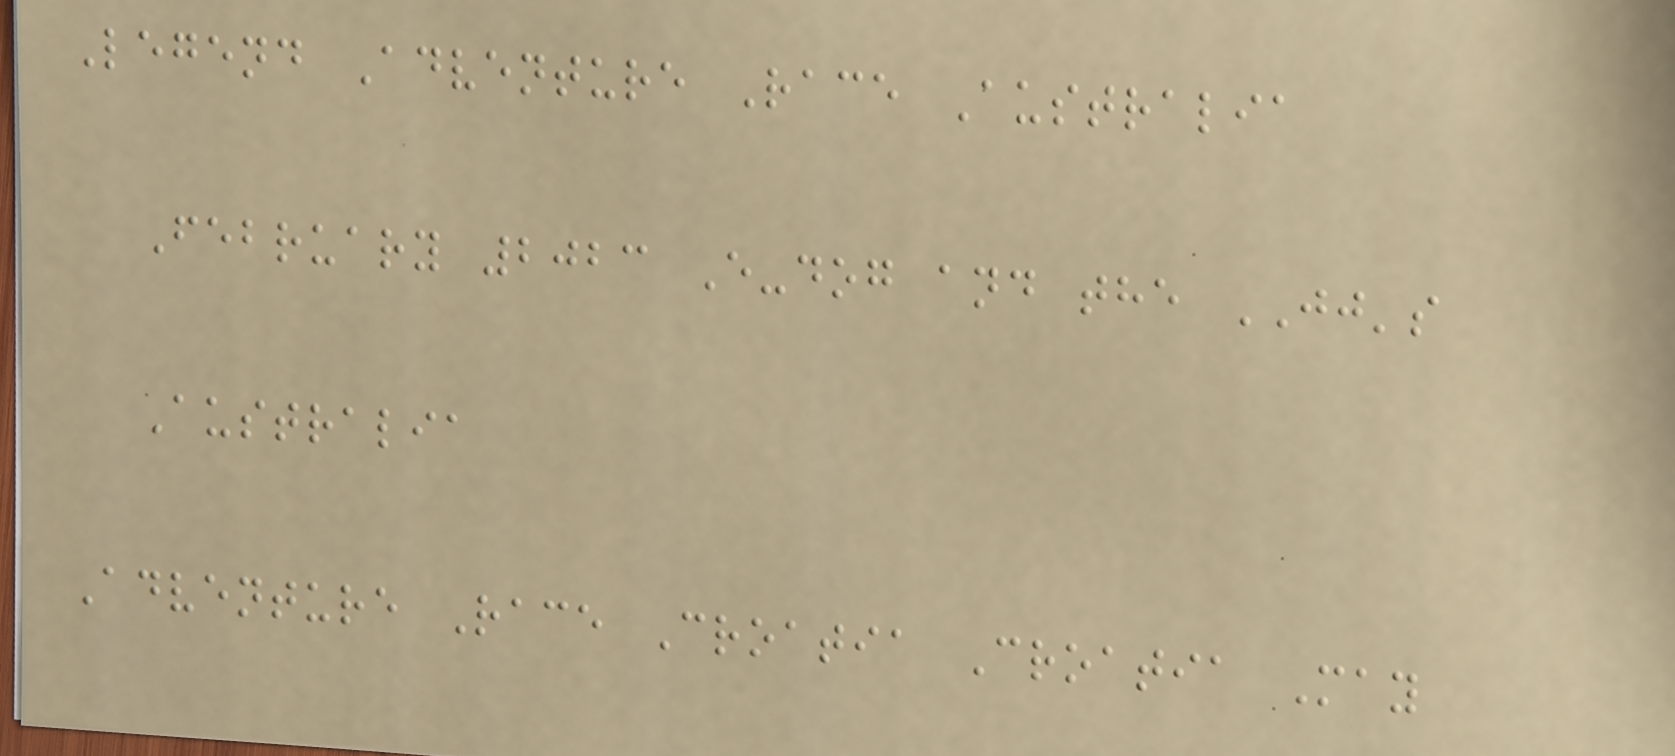Legend Adventure Race Australia
February 2023 E-dog and the JJ's
Australia
Adventure Race Croatia Croatia May
